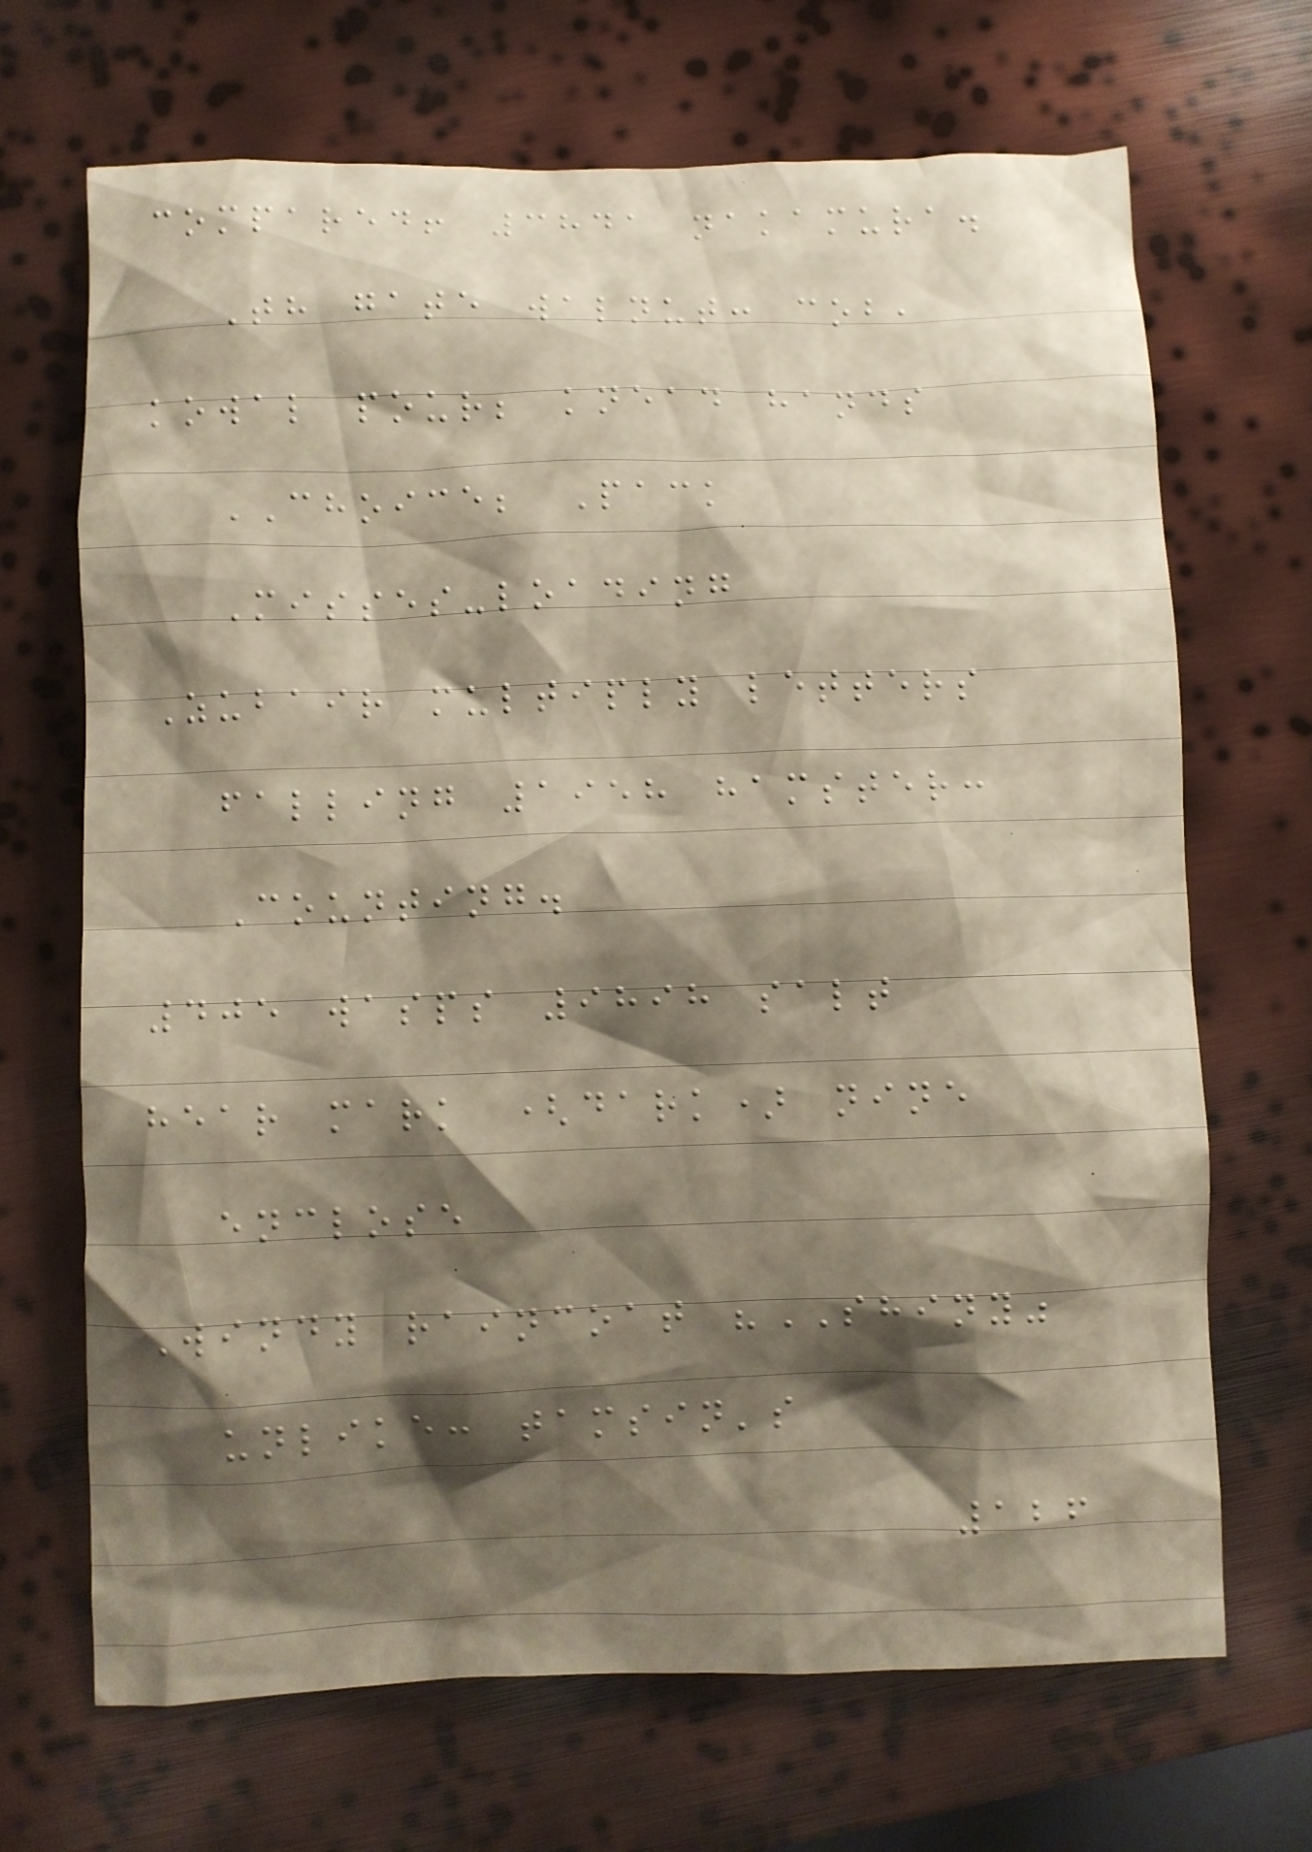compared! 3841 nakamura.
Th gate walnut: cob,
kowal pour; knead hands
CHOICE; Pack
Misses-loading
Zubair multiply letters
falling 1958 hamster:
Counting.
405 wasps 9898 salt
hear mark (dark) nine
enclose
Windy raincoat "SHINY"
unlike: tamsin's
126
